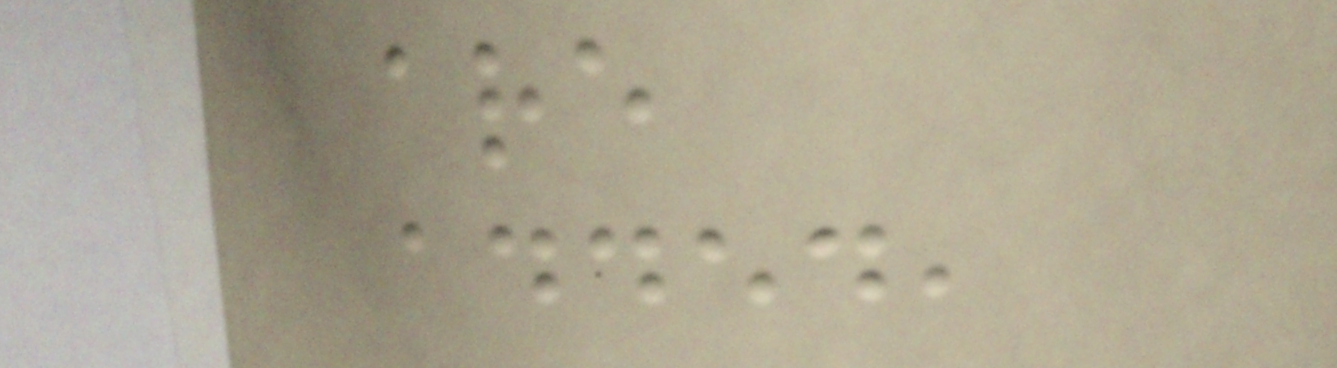are
added,
